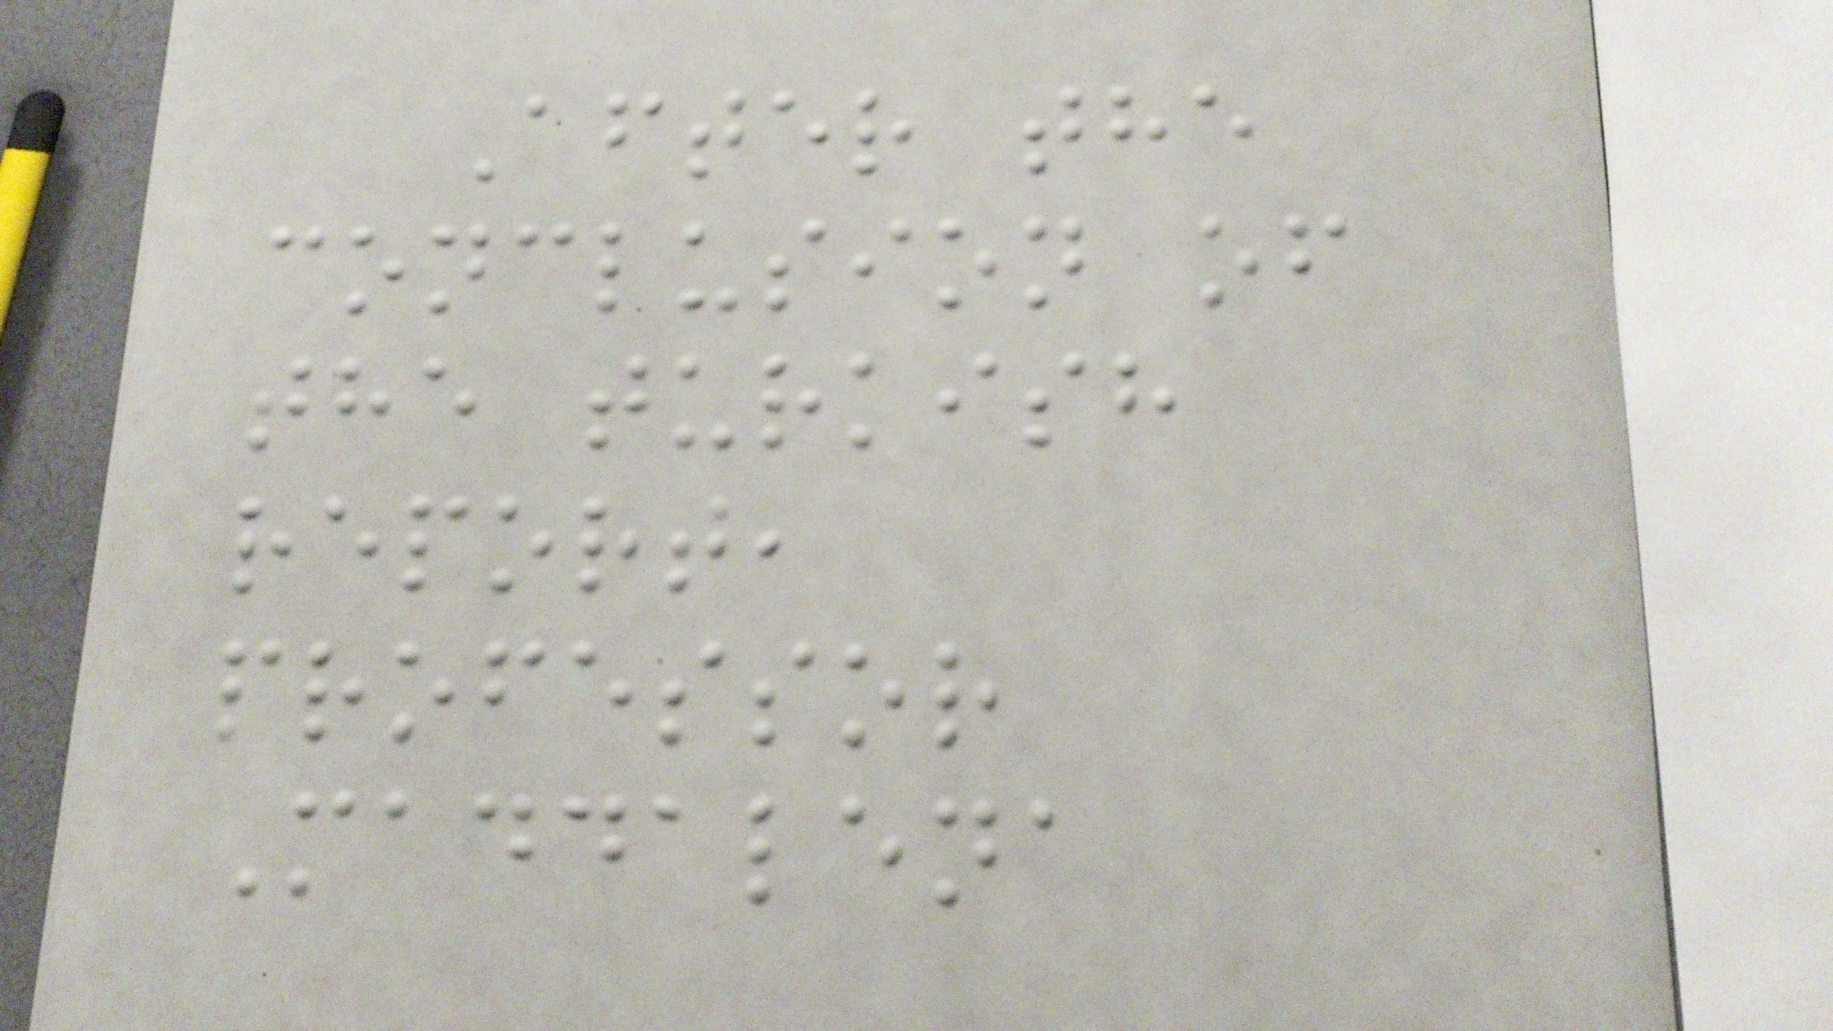After the
conclusion of
the turkish
report,
professor
Maddalena
